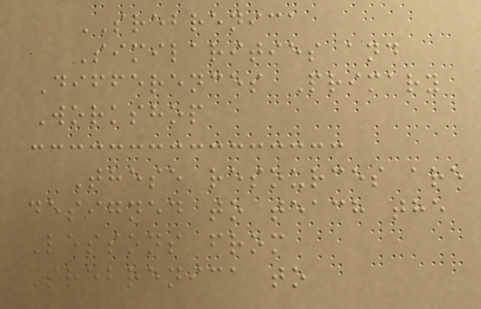SREBRENICA
Similarities and
Differences Primary
Workshop
These resources are
designed to teach the
Lessons from
Srebrenica to
